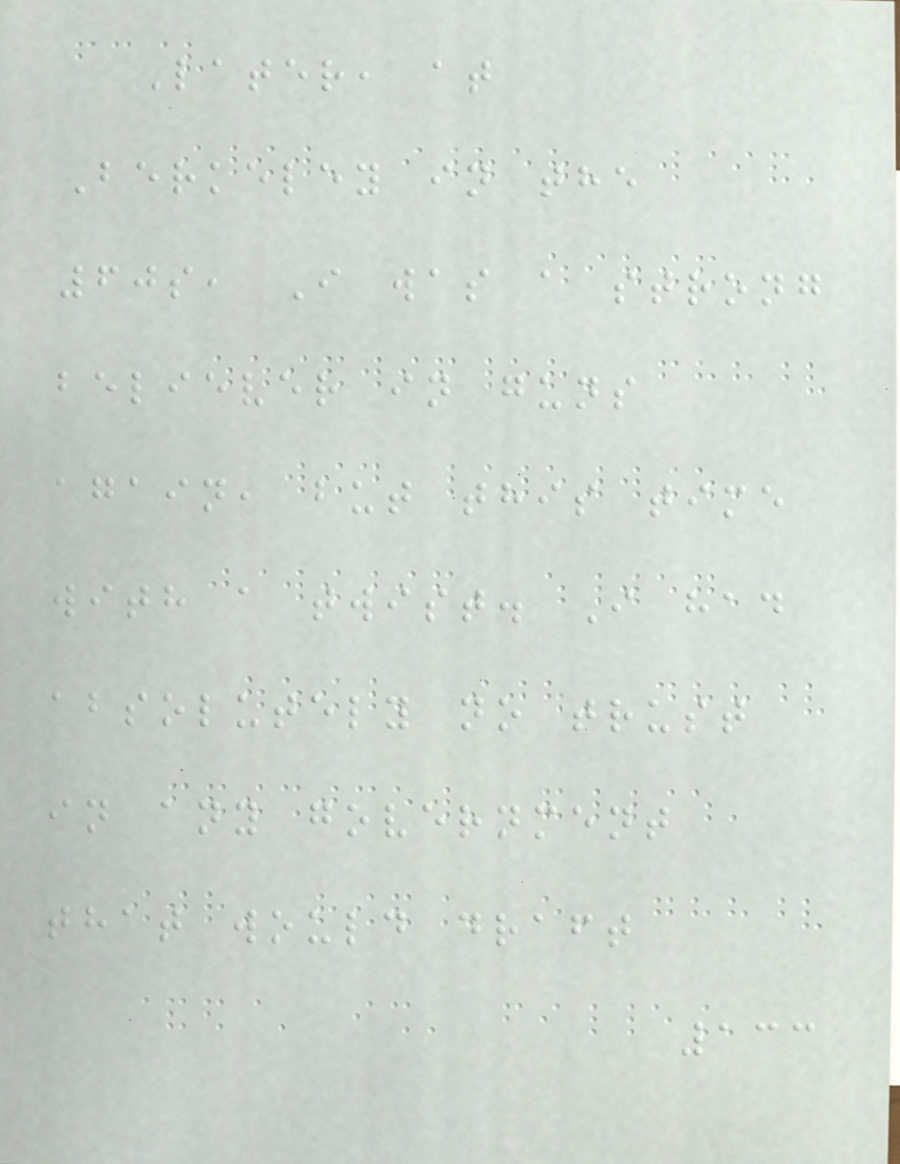Later, at
Berkeley in the
60s, I was a strong
believer in guns
again, but this time
with a twist. I had
absolutely no trust
in any government
that would draft
133
